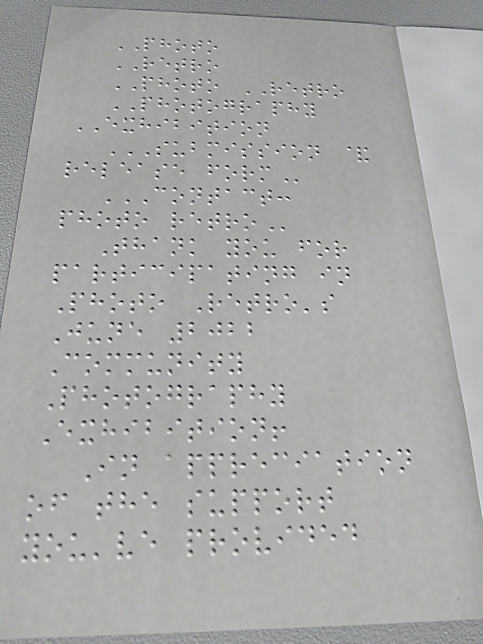PHOTO
RETRO
PHOTO RETRO
PHOTOGRAPHY
EXHIBITION
SUBMISSION &
RELEASE FORM
CONTACT:
PHOTO RETRO
Thank you for
participating in
Photo Retro's
June 2022
Community
Photography
Exhibition!
In appreciation
of the support
you've provided
